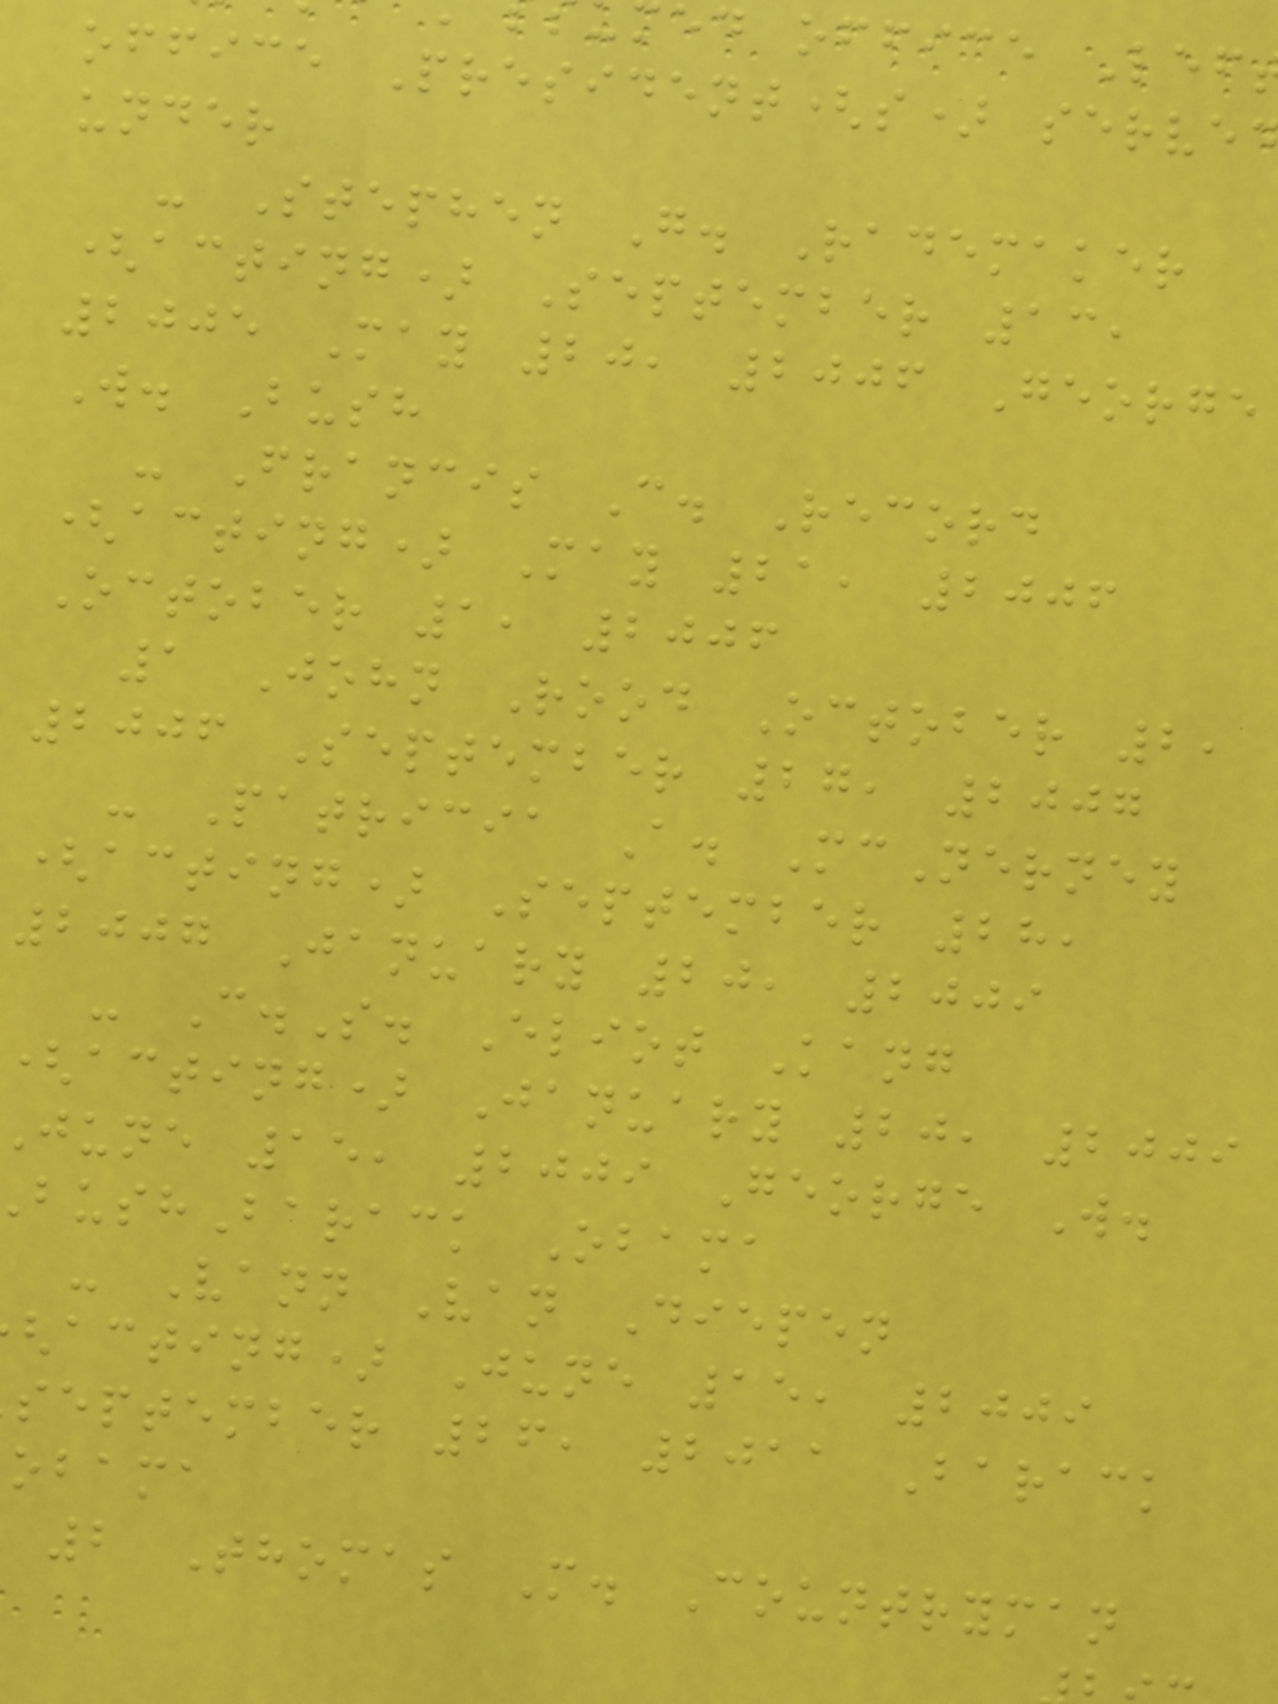ed office Lef
office President(s) serve
under
- Stephen G. Rademaker
(acting) September 13,
2005 May 20, 2006 George
W. Bush
- Francis C. Record
(acting) May 21, 2006
October 1, 2006
1 John Rood October 2,
2006 September 27, 2007
- Patricia A. McNerney
(acting) September 28,
2007 January 20, 2009
- C.S. Eliot Kang
(acting) January 20, 2009
june 15, 2009 George W.
ushBarack Obama
- Vann Van Diepen
acting) June 15, 2009
september 26, 2011 Barack
obama
2 Thomas M. Countryman
